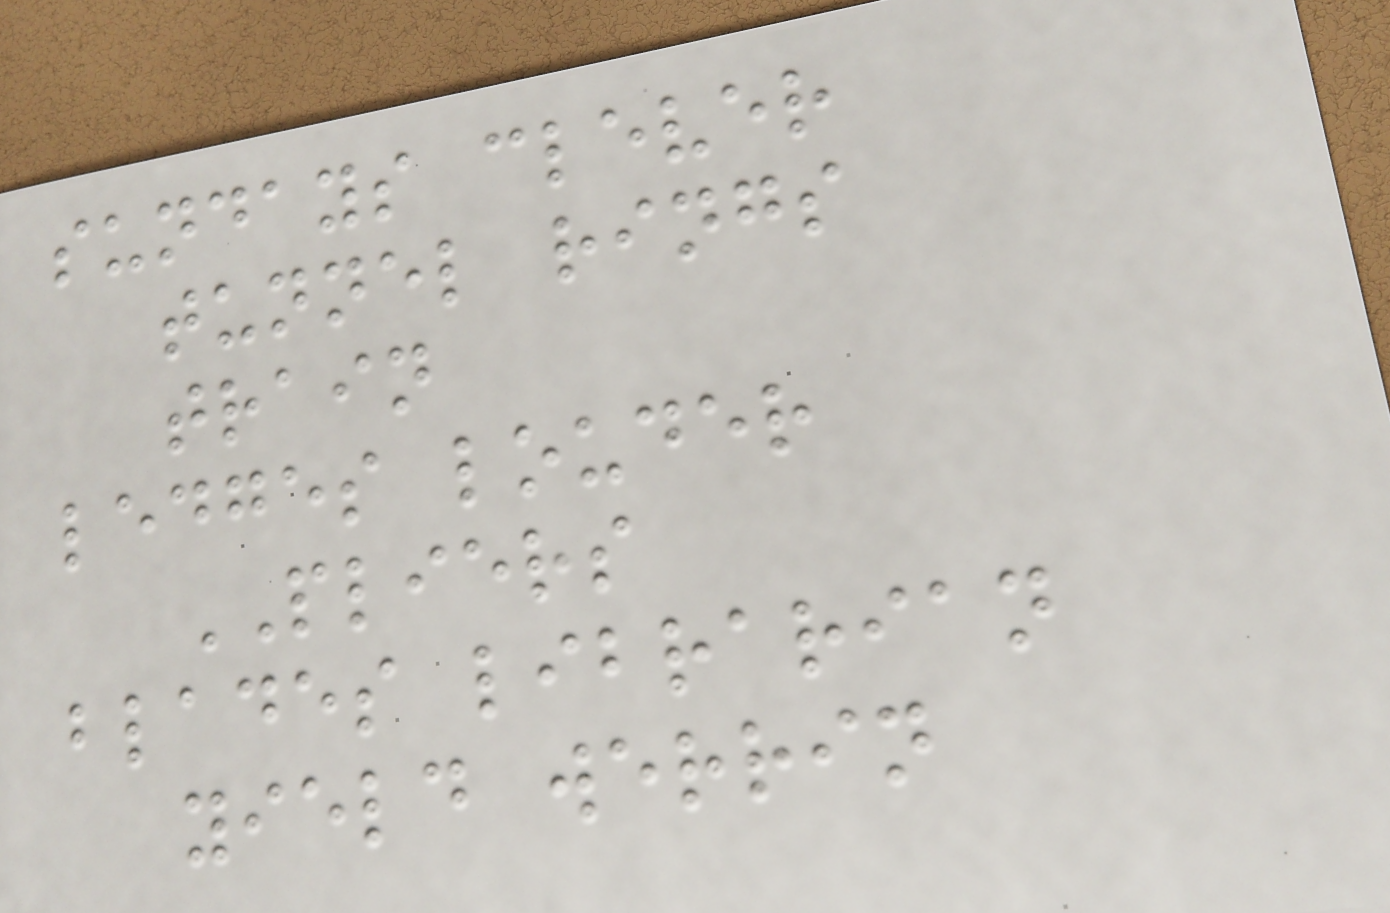sundays clever
tunnel rings
train
ledges louder
PLIERS
blades librarian
yield werrin
